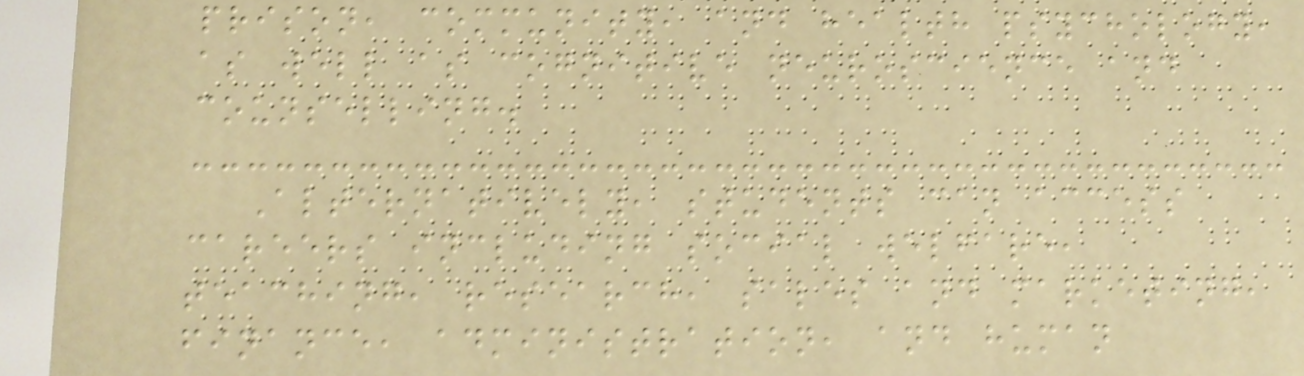prison, community, and health psychology,
as well as cognitive neuroscience and
counselling.
Alternatively, students can access
careers including social welfare,
teaching, research, sales and marketing,
finance, administration, and human
